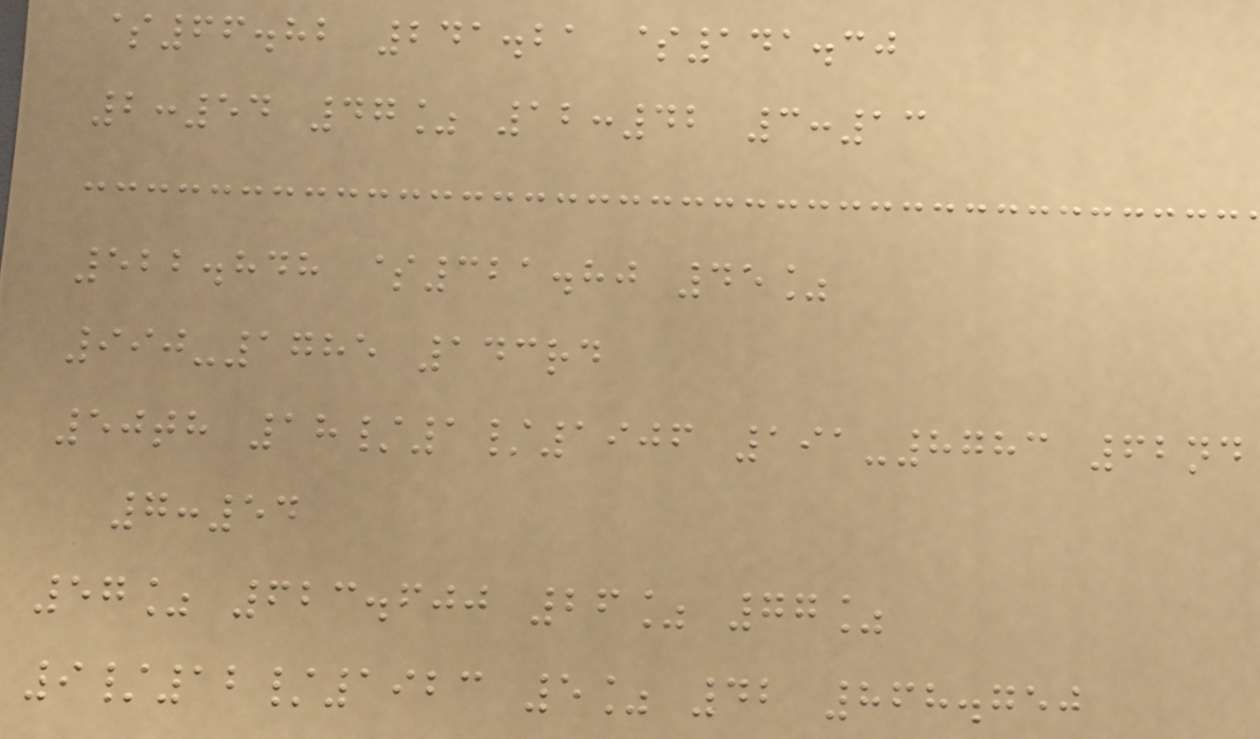$66.82 241.21 $141.30
2:54 47% 12:42 3:13
522.848 $321.80 45%
990-1785 143rd
50th 18/1/1906 191-8783 62nd
7:54
57% 623.600 26% 77%
9/12/1923 5% 42 868.750
